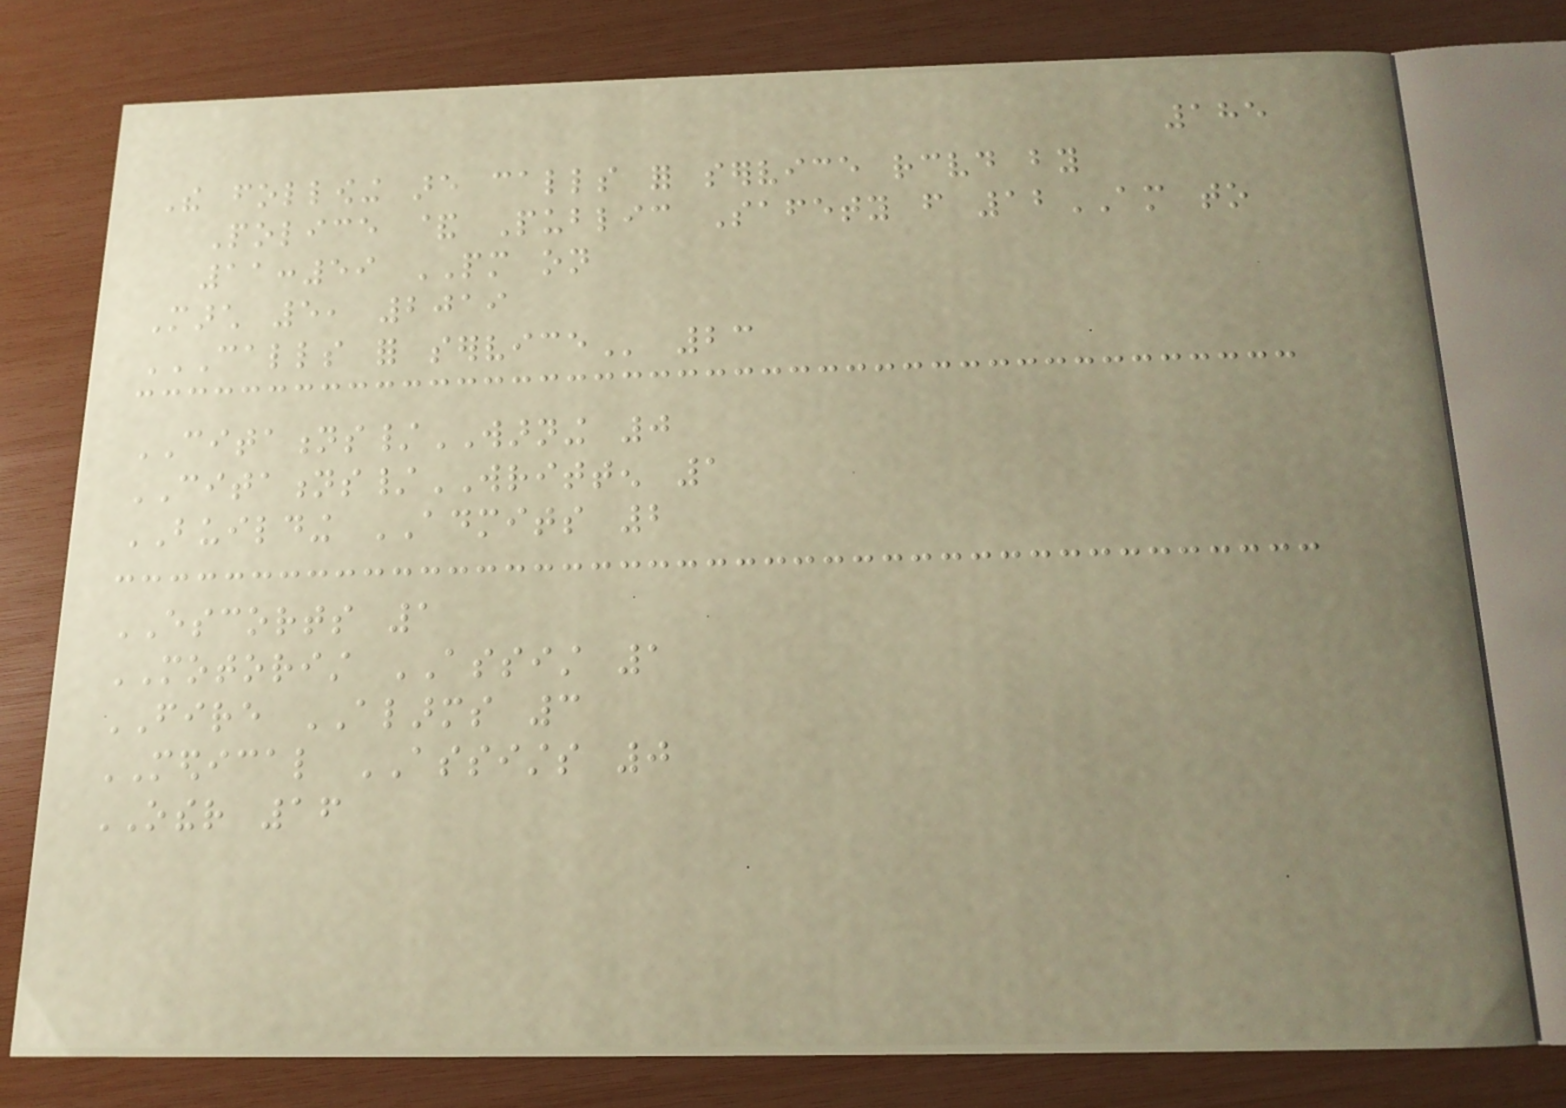185
The following are calls for service received by
Police & Public Safety from 12AM to
11:59 PM on
March 5, 2019
CALLS FOR SERVICE 23
CITATIONS/WARNING 0
CITATIONS/WRITTEN 1
BUILDING ADMITS 2
ESCORTS 1
MOTORIST ASSIST 1
FIRE ALARMS 3
MEDICAL ASSISTS 0
OTHER 16
